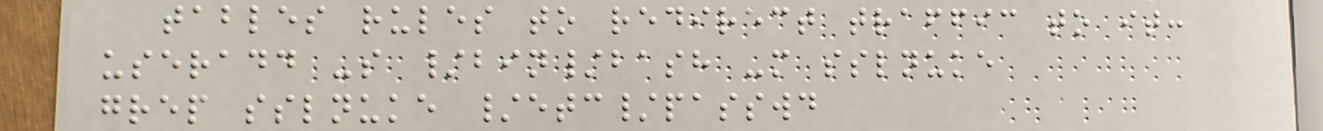tables rules to redirect traffic to it:
useradd -s /bin/bash -m sslnuke
grep sslnuke /etc/passwd
